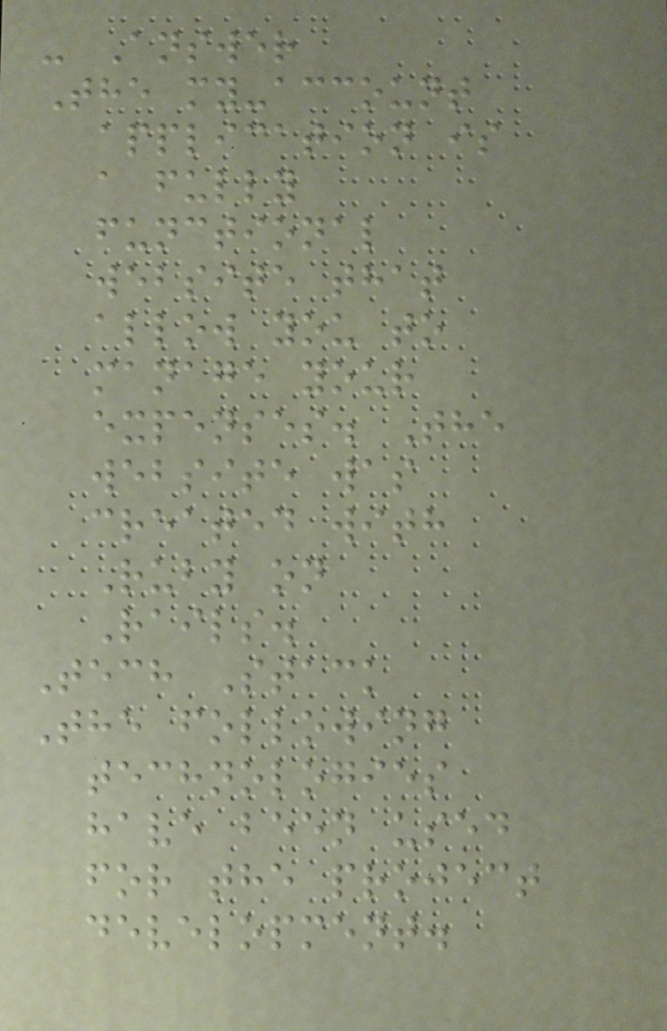- Answer
The my-account
application is
a fully
functional
website that
allow you to
manage your
expenses. The
website was
created with
Ruby on
Rails.
Tech Stack
The following
technologies
have been used
for the project
development.
